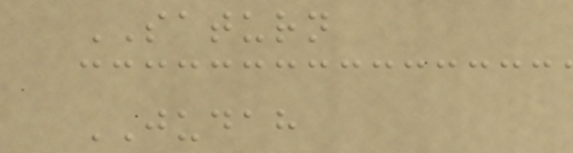SATURN
JUDAH
